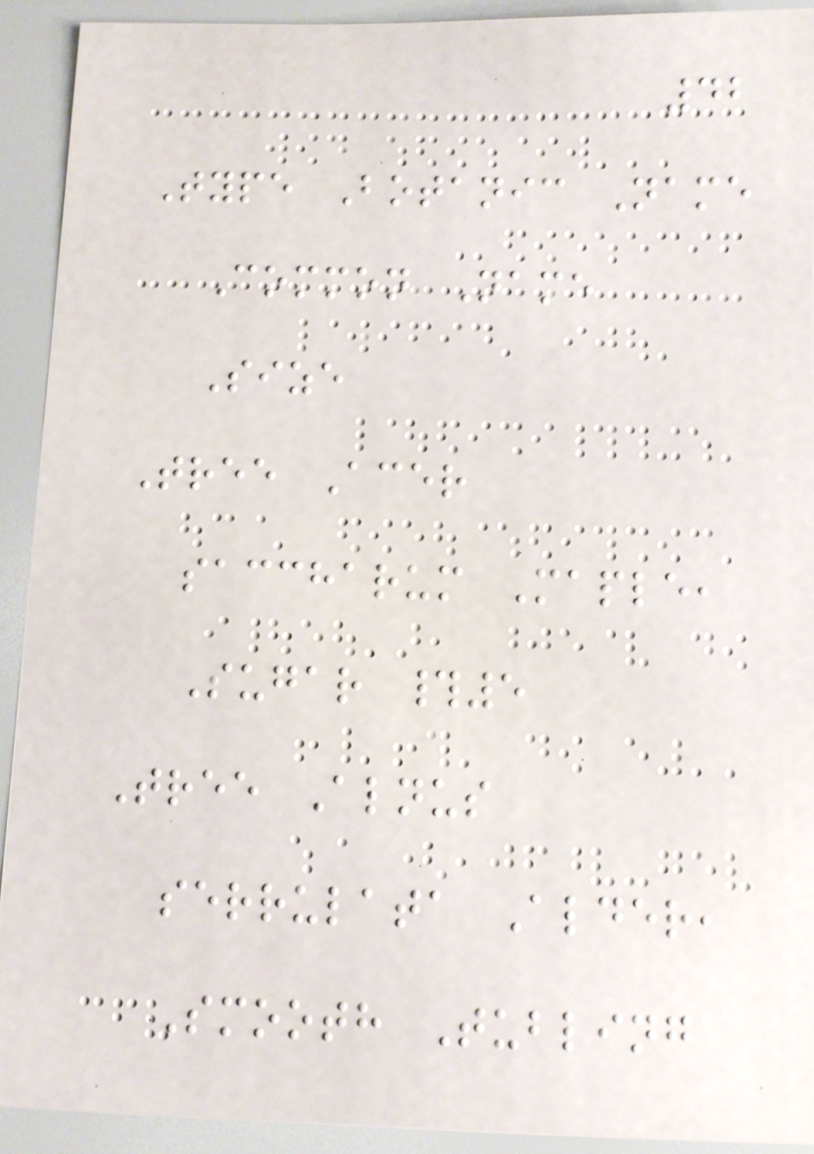42
Type Botanic Name
Common Name
Size
Tree Acer
saccharum Maple,
Sugar #5
Tree Alnus
serrulata Alder,
Smooth Tubling
